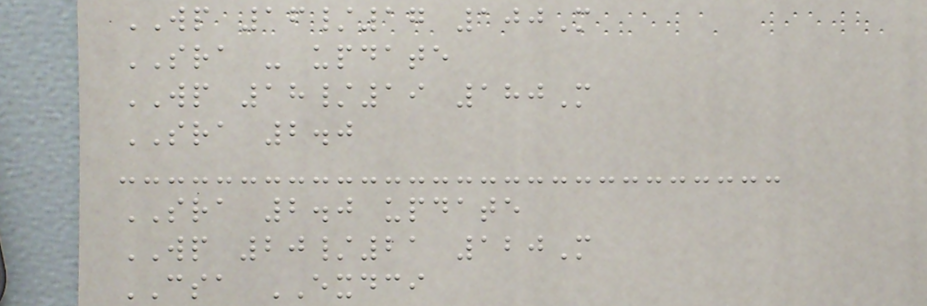WP 16/17 100M
SRA - update
WP 18/19 180M
SRA 2.0
SRA 2.0 update
WP 20/21 120M
CSA EXDCI
